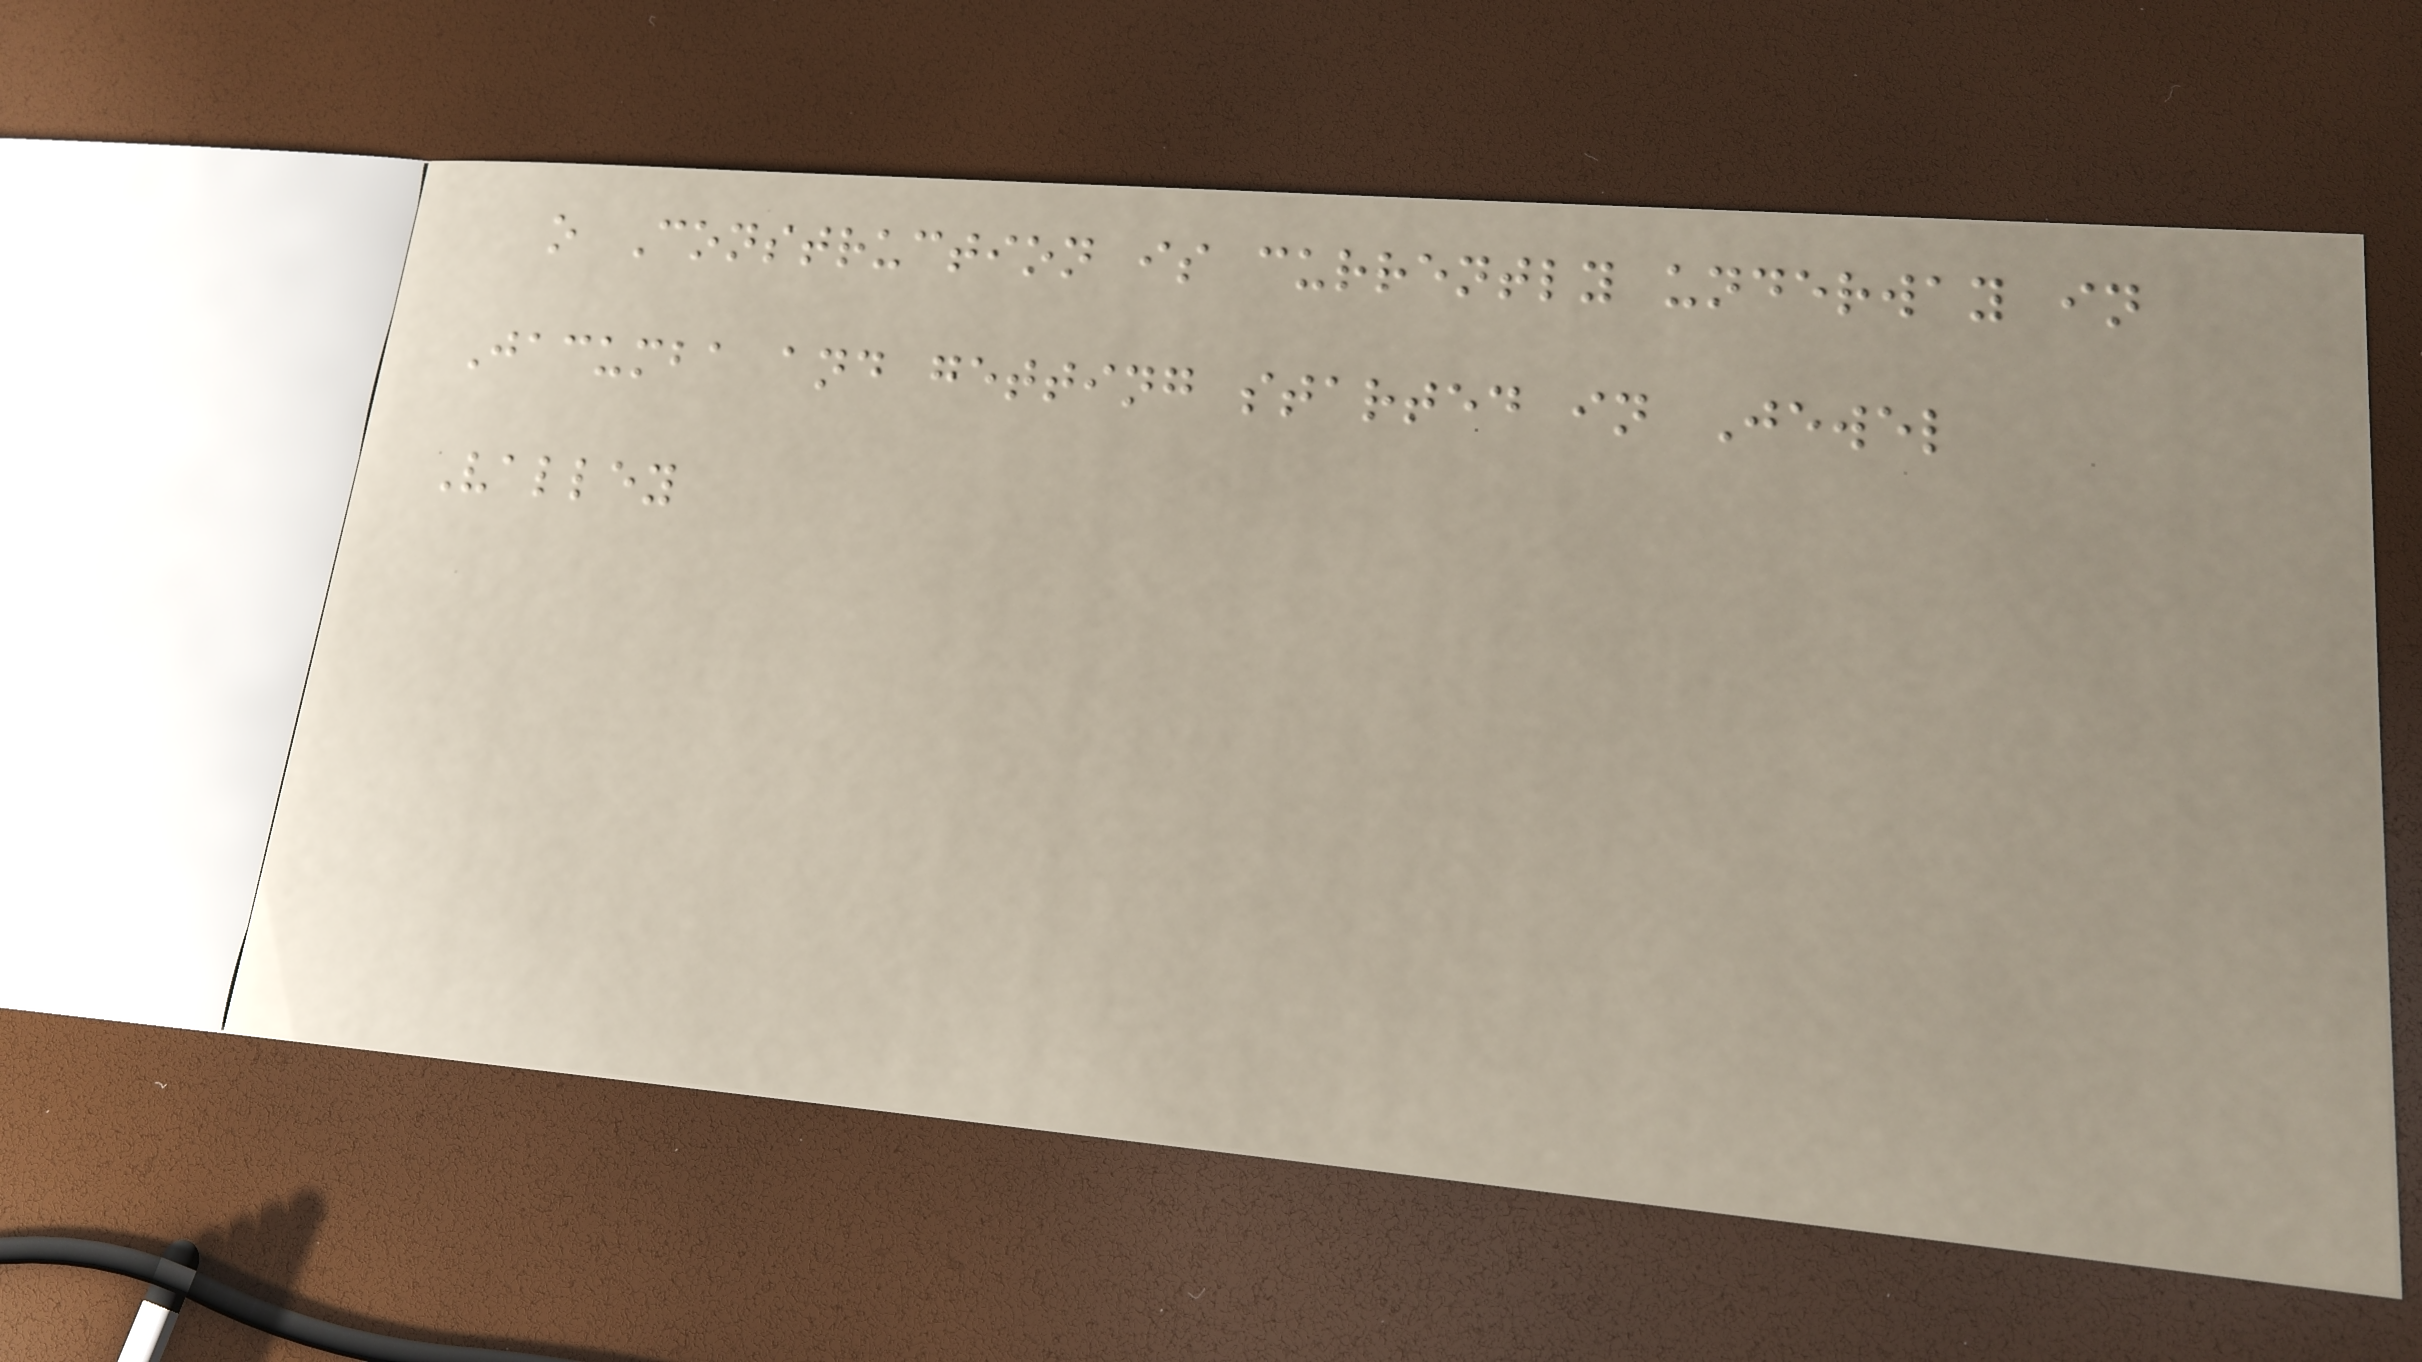o Construction is currently underway in
Jacumba and getting started in Jewel
Valley
